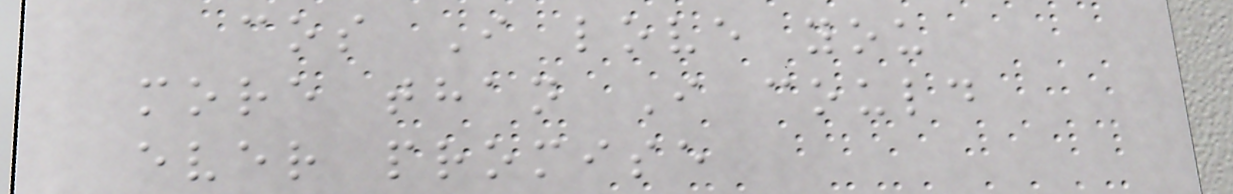cos I love you
more than I could
ever promise
